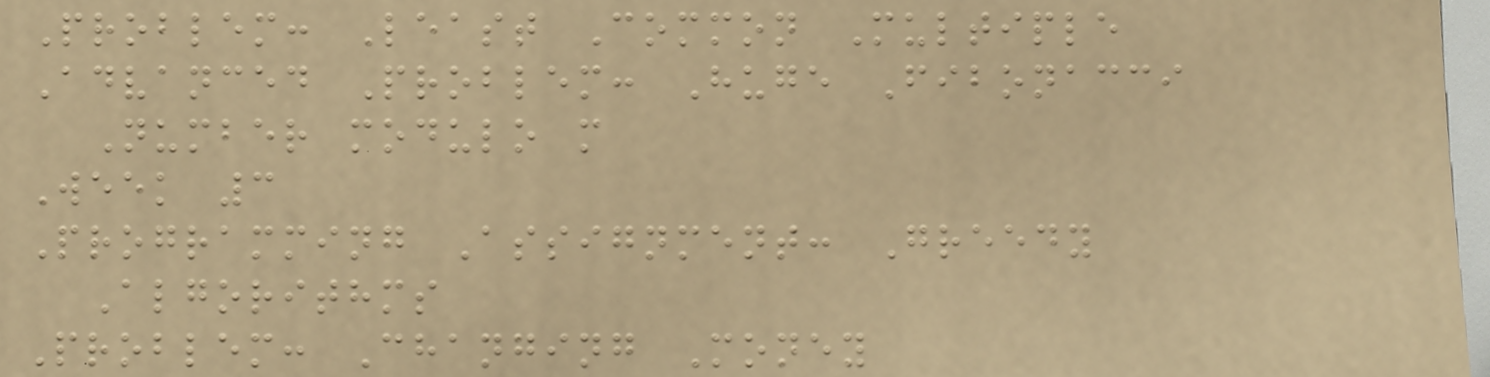Problem: Least Common Multiple
Advanced Problem: Huge Fibonacci
Number modulo m
Week 3
Programming Assignment: Greedy
Algorithms
Problem: Changing Money
